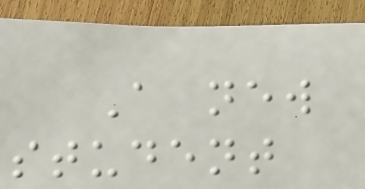A new
student
